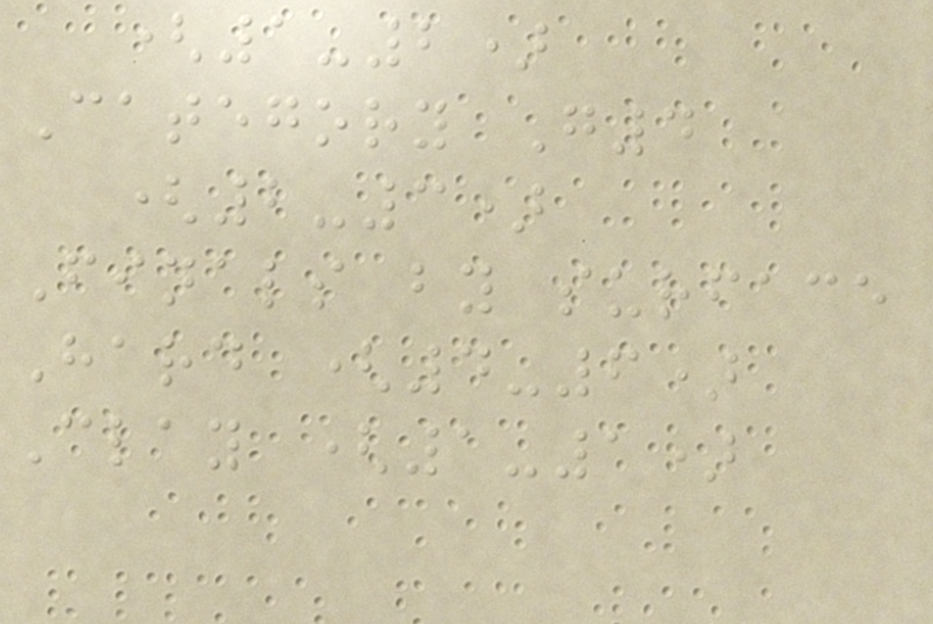(1-2)
Category G4
(2-3)
Finals by surface
Hard (4-6)
Clay (1-1)
